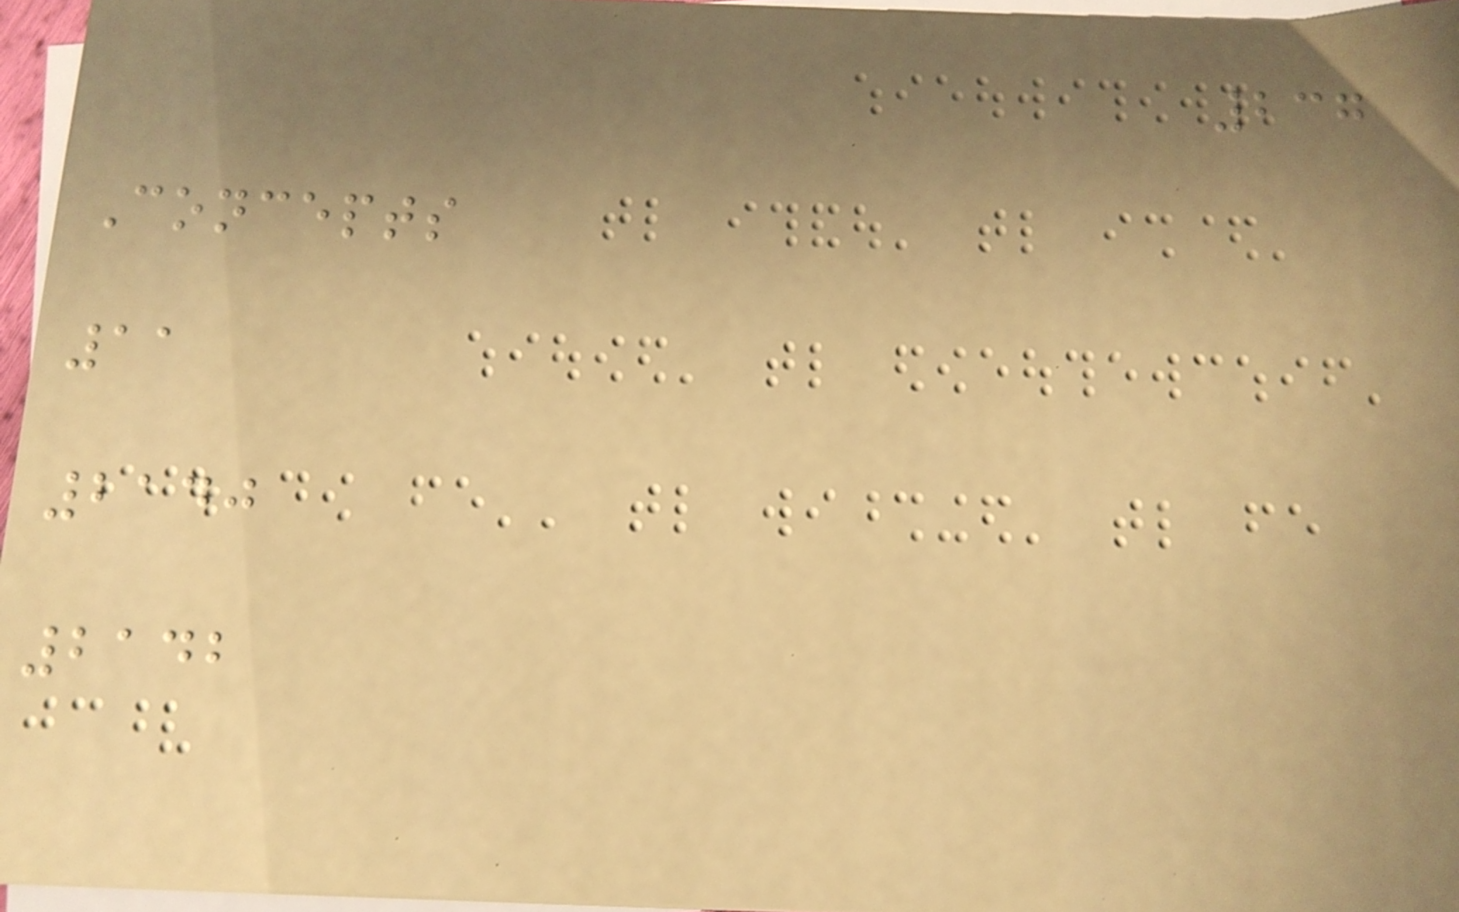237
Concepts
11
2140
2142
